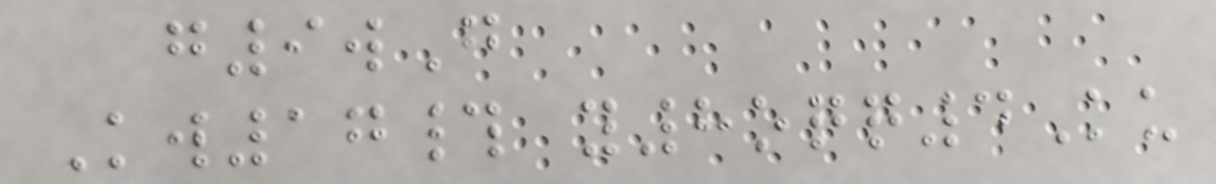g9wG
Kw17# y8oqq4Ku
